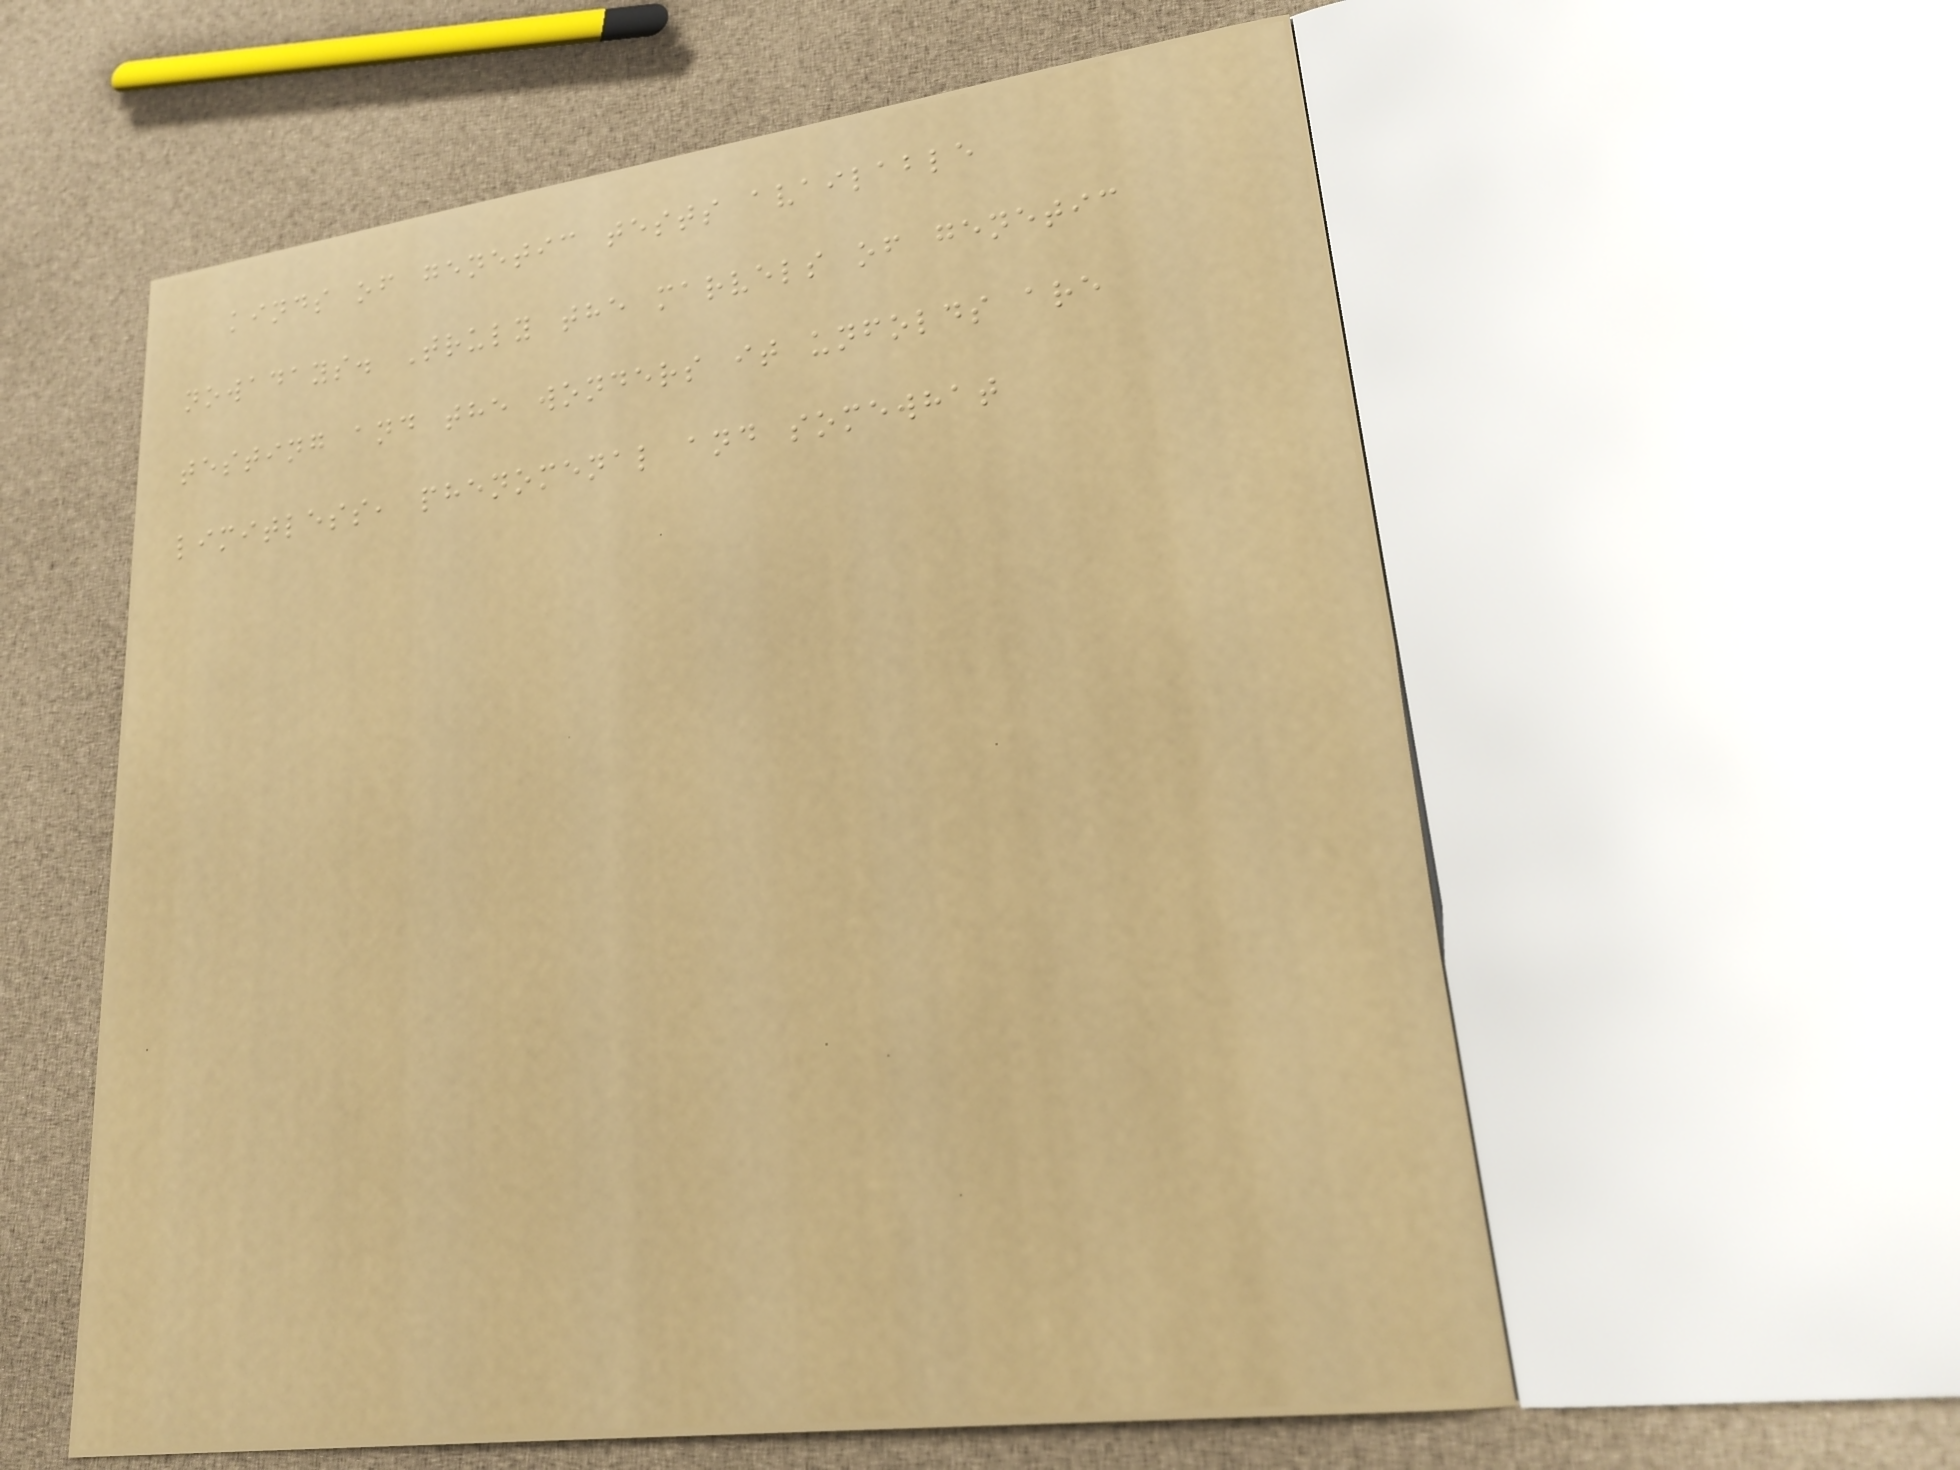kinds of genetic tests available
nowadays. Truly the marvels of genetic
testing and the wonders it unfolds are
limitless, phenomenal and somewhat
